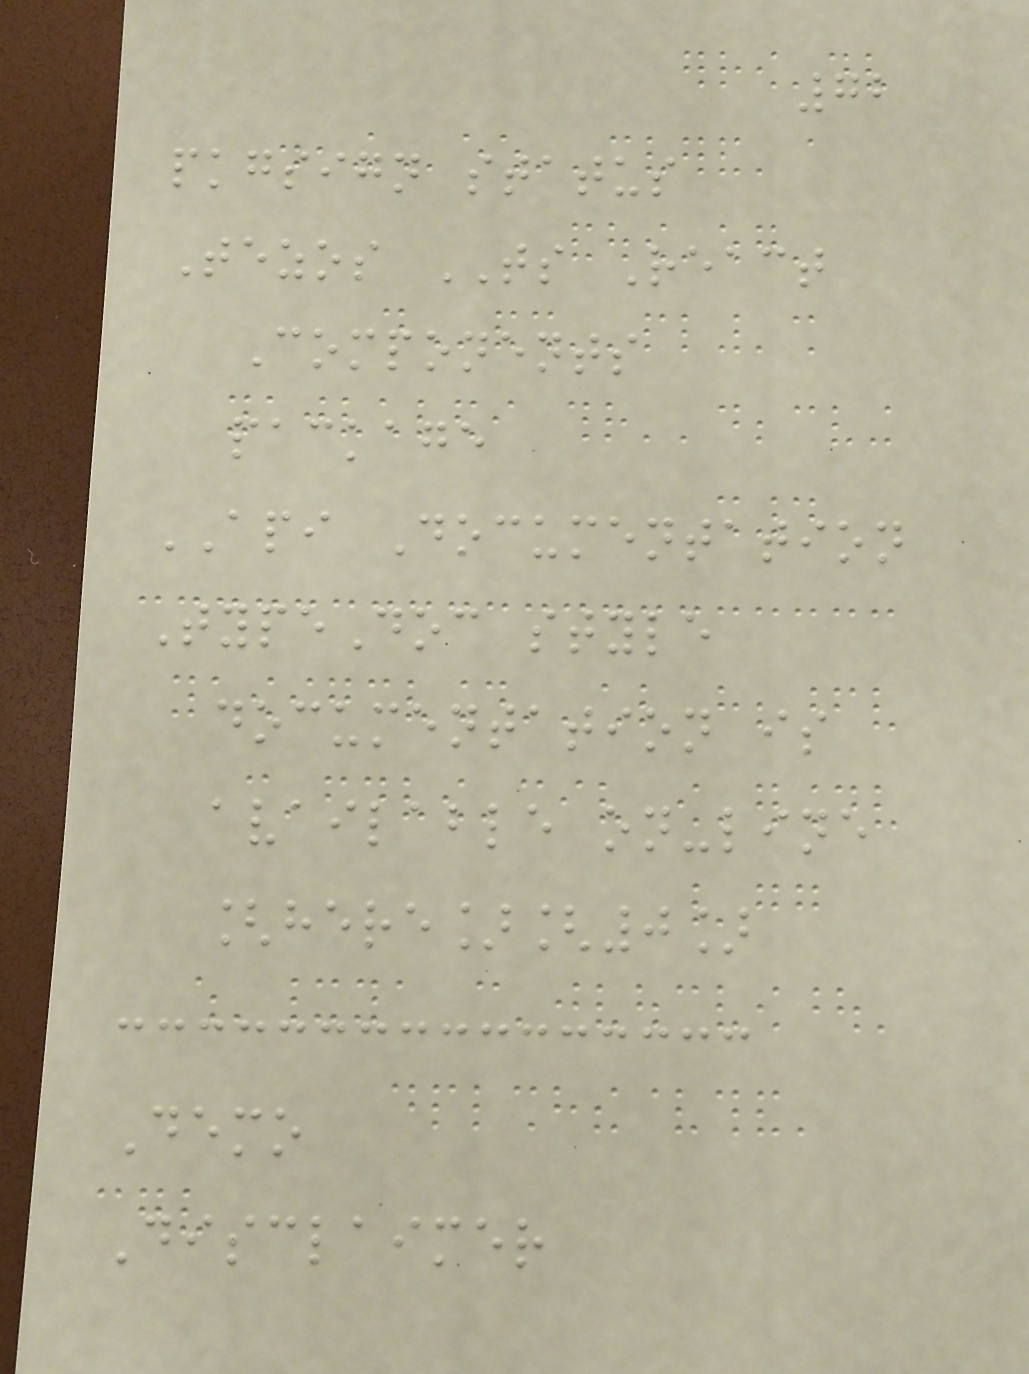72
pkgsign status
Tezos TS React
Components
package
API Documentation
TypeDoc style
documentation is
available on-line
[here][0]
Demo
Disclaimer
